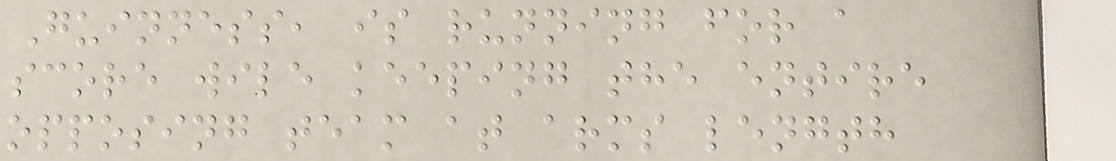Guinness, is running for a
score wile keeping the entire
opposing team at arms length
